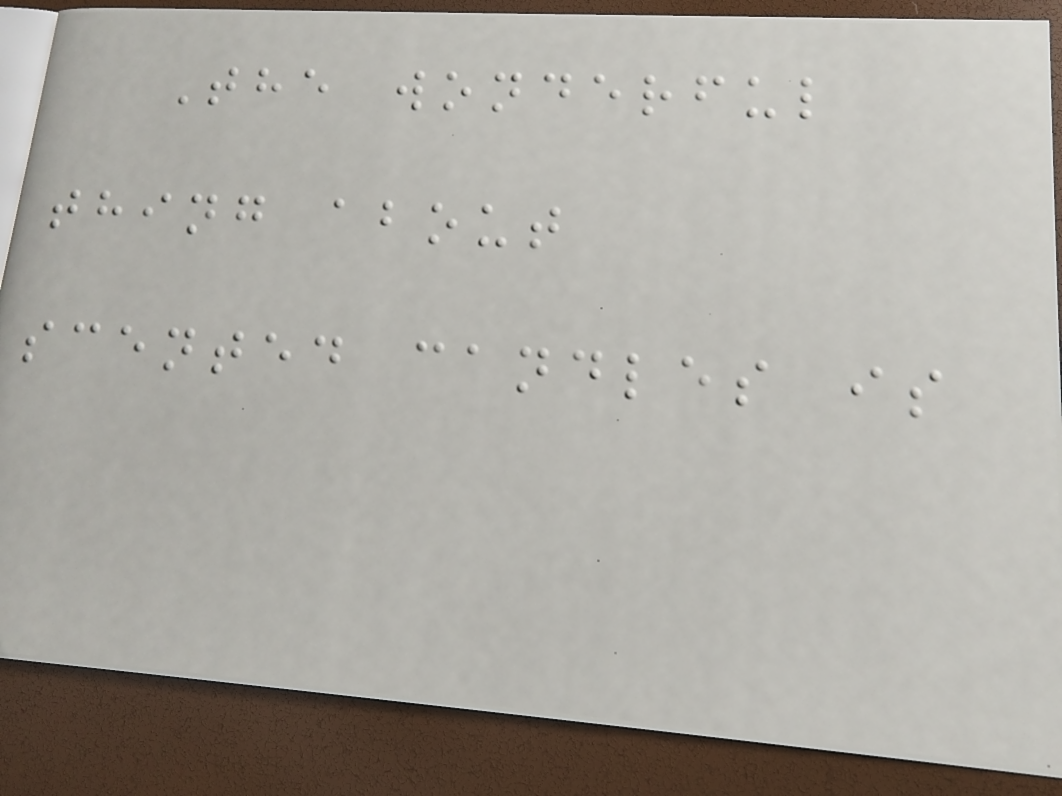The wonderful
thing about
scented candles is
